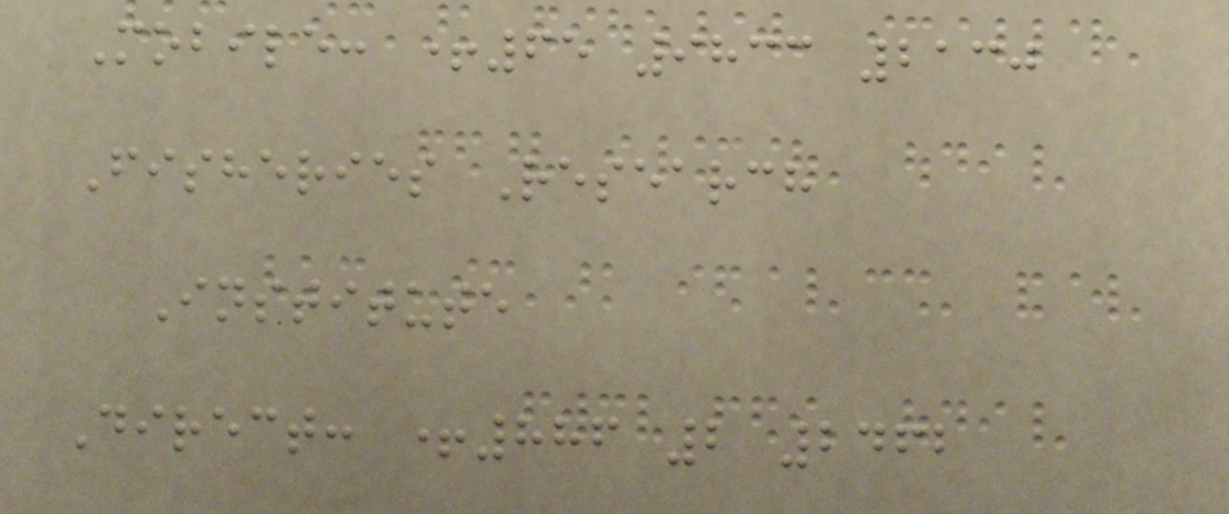Mobile: +65 9833 2130
Fisheries Research
Institute
Direct: +886 2 2462
